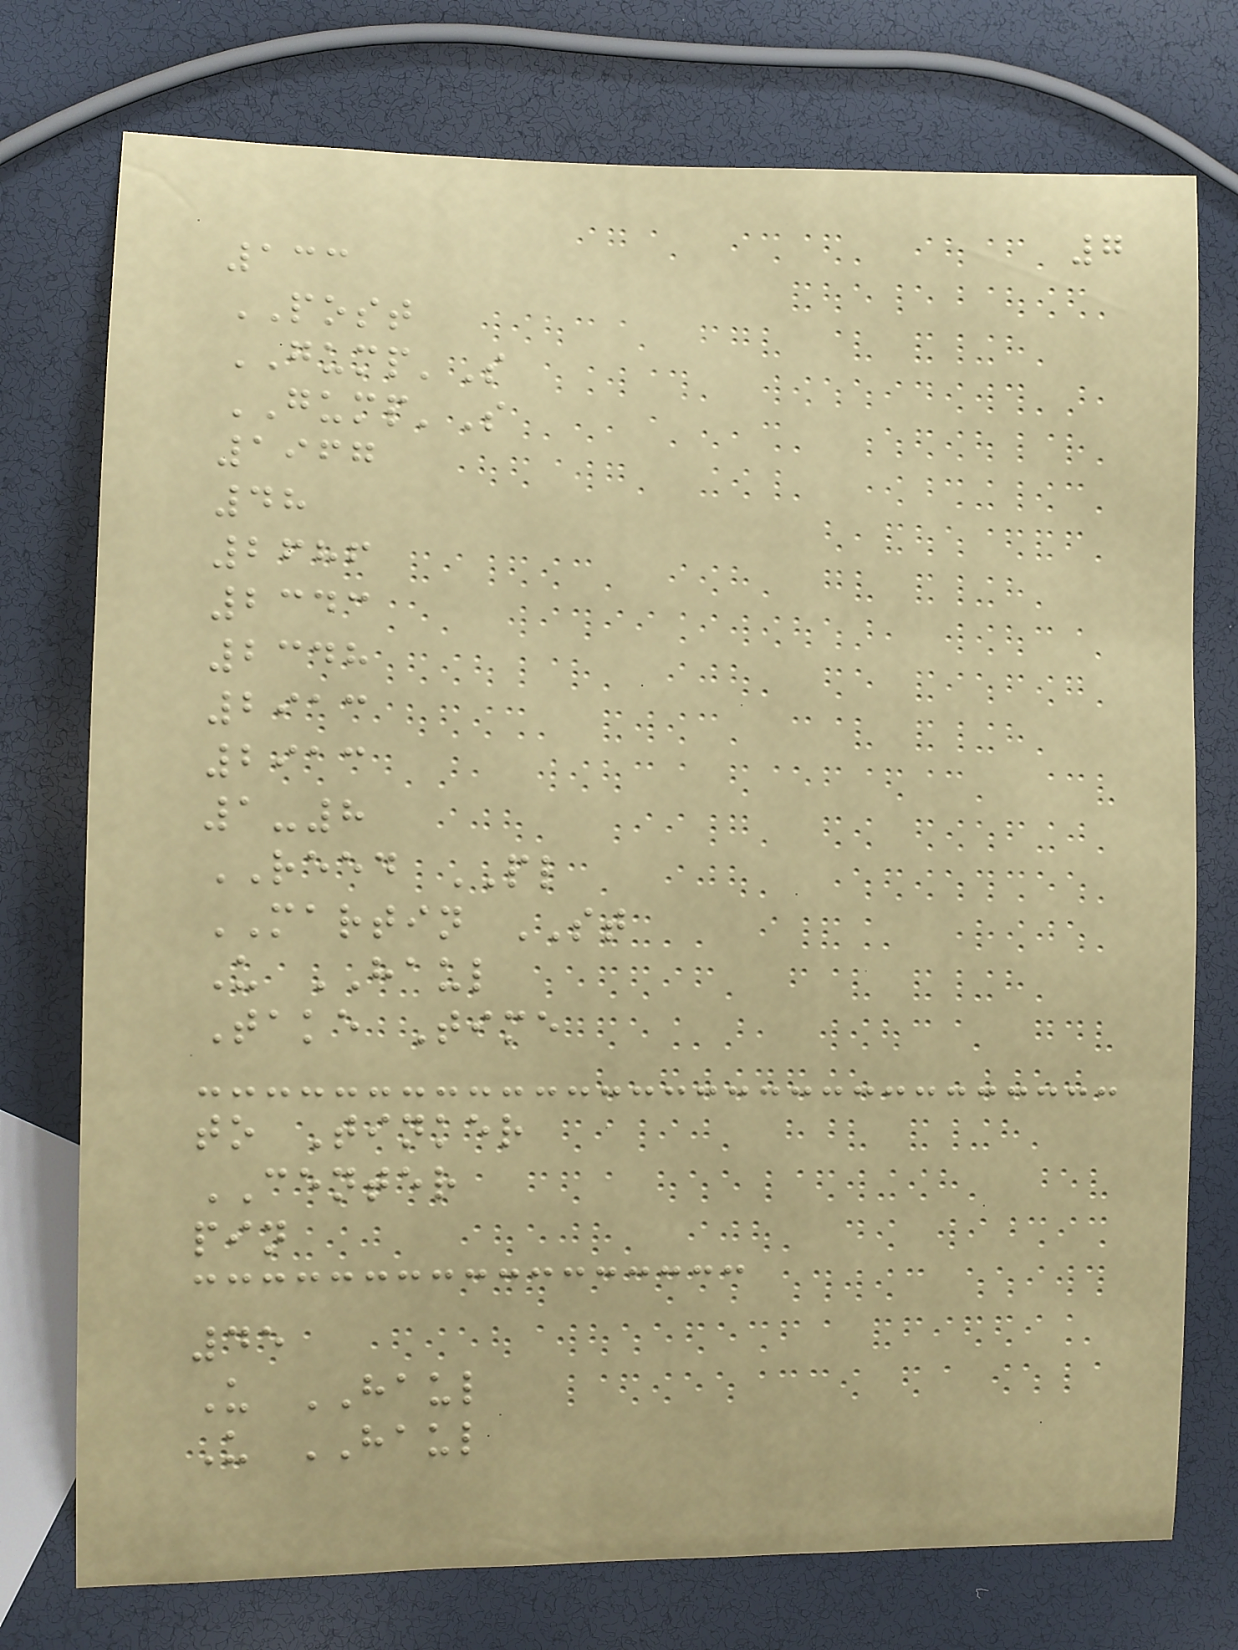7
133
POST
GUMP'S
GUMP'S
1967
48
2686
2343
2348
2913
2913
1-8
REED PL
MARTIN ST
U HAUL
Take Time
to Tinker
CENTER
pin
45
U HAUL
U HAUL
